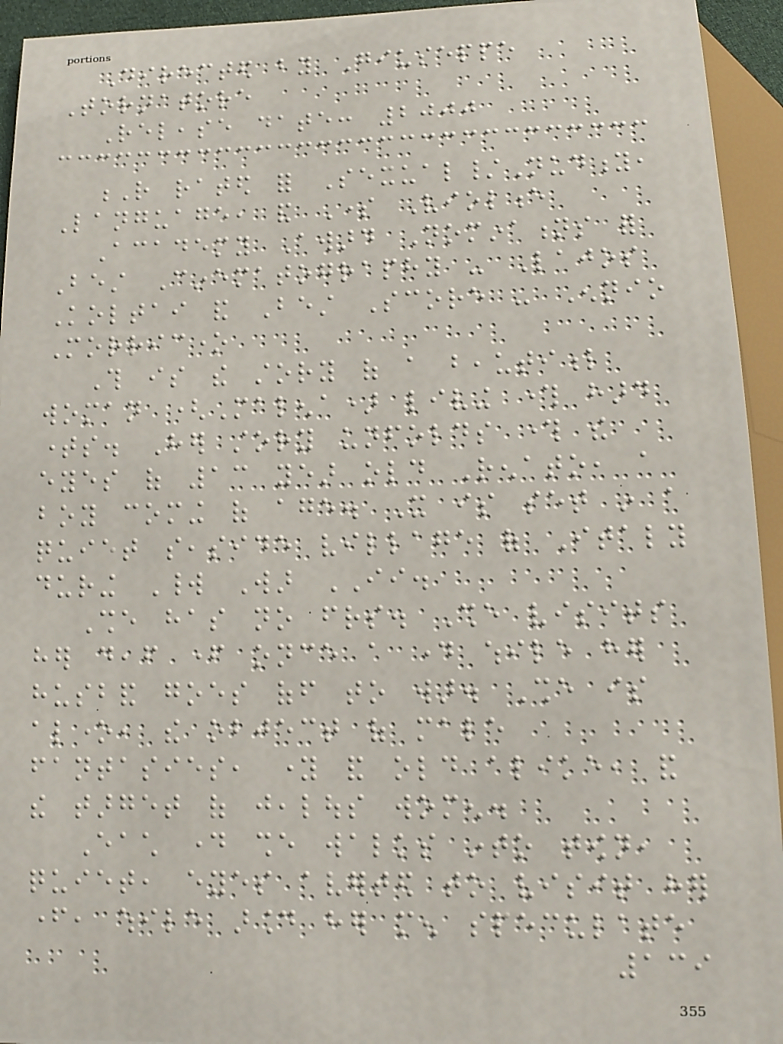Directed by Giuseppe
Tornatore
Release date: 2000
R rated for Sexual/Nudity,
Language, and Some Violence
Academy Award Nominations for
Best Cinematography - Lajos
Koltai and Best Score - Ennio
Morricone
This is the story of a beautiful
woman (Malena) living through hard
times. Her story unfolds through the
eyes of 13 year old Renato, a
boy coming of age. It is set in a
quiet seaside village of Italy
during World War II.
She has no friends. She visits
her deaf father once a day while her
husband goes off to war. She is
alone, the object of male
fantasies, young and old alike, and
the target of jealous women.
Each day she walks into town,
quiet, eyes averted to visit her
father, while around her men speculate
139
